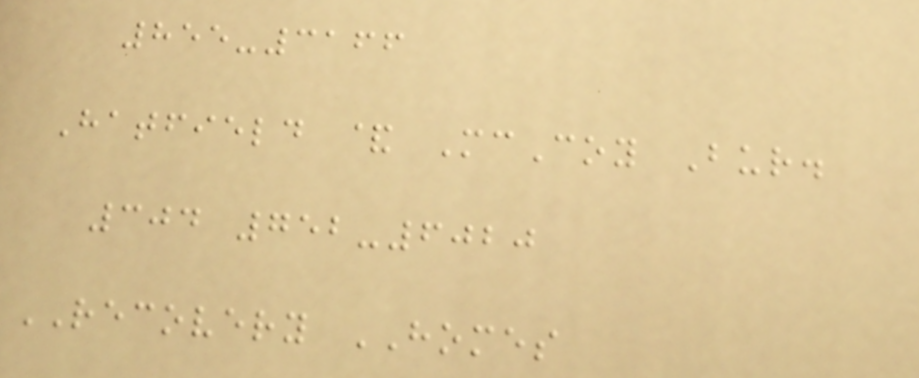855-3166
Hatfield & McCoy Bur.
304 752-6020
RECOVERY HOMES
